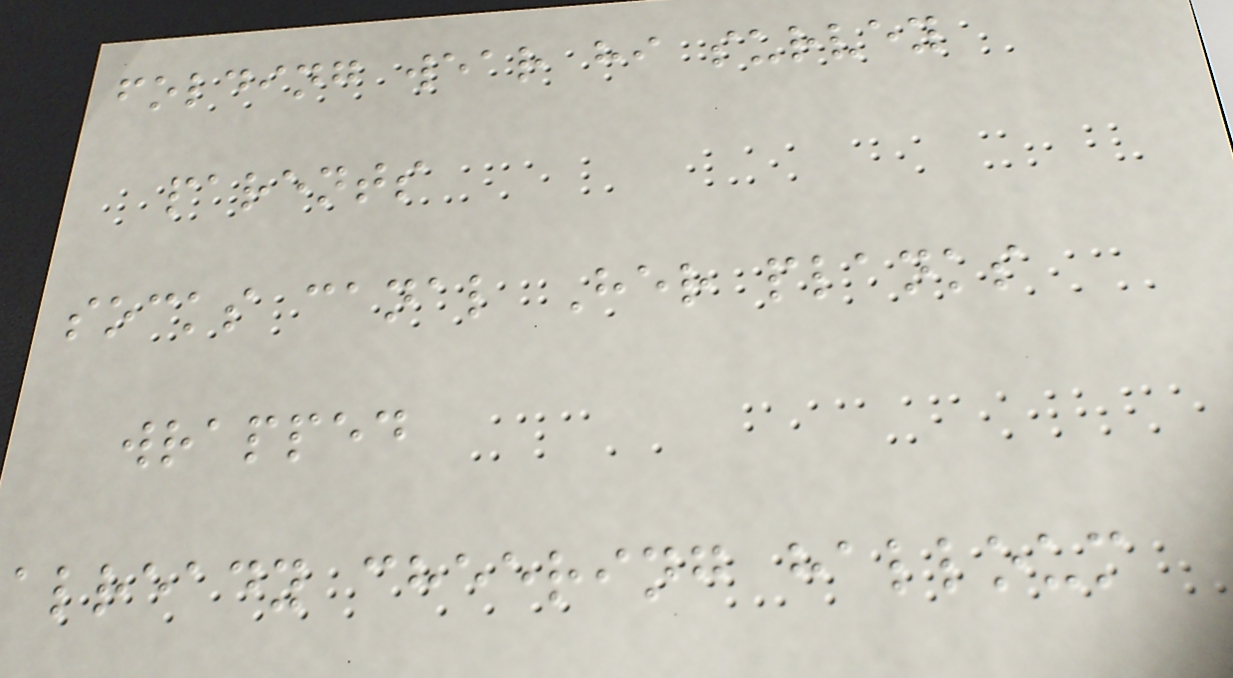folding wear hi survey
parents
socks canal Her planks
wrapped
already cheering halloum
